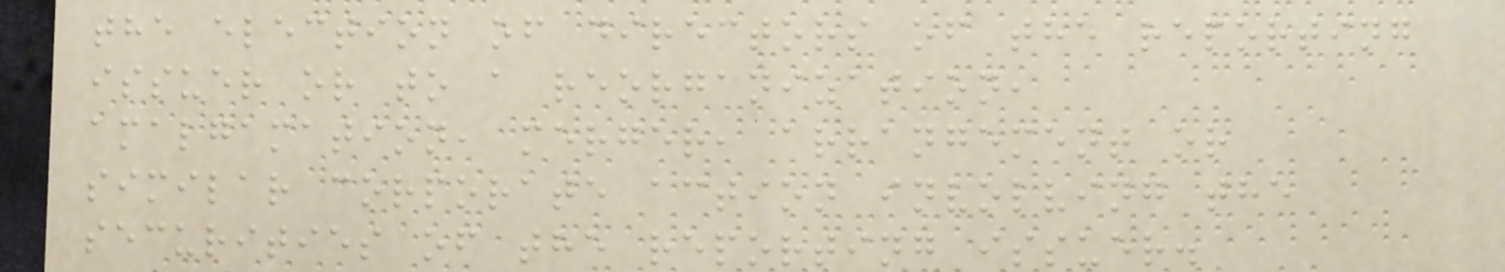the election of directors of the reporting
issuer or to a reorganization,
amalgamation, merger, arrangement or
similar corporate action involving the
securities of the reporting issuer.
